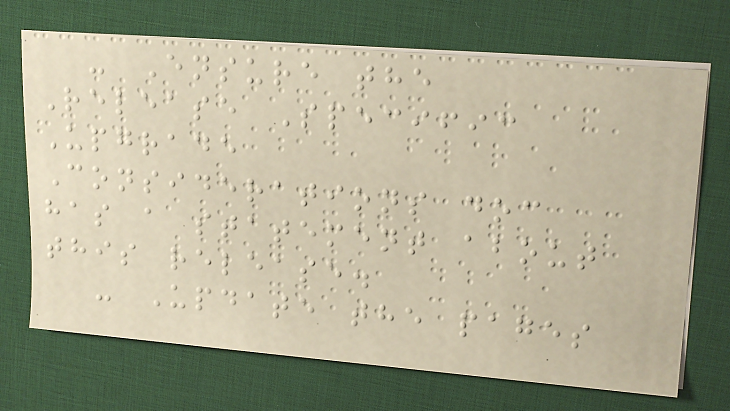- Ensure the
Release Specific
Upgrade
Considerations doc
has a statement about
this release.
- Update the pages
